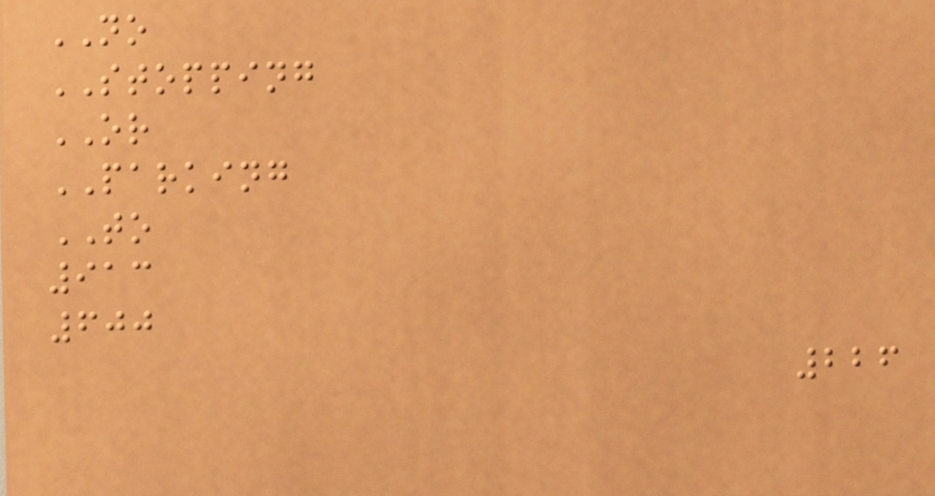NO
STOPPING
OR
PARKING
TO
913
600
226
